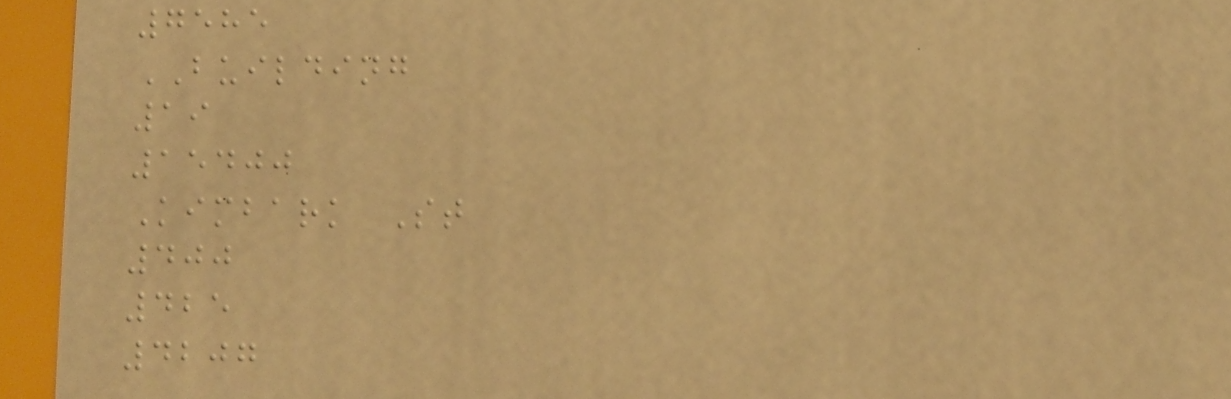7585
BUILDING
19
15400
Kimbark St
400
425
4207
